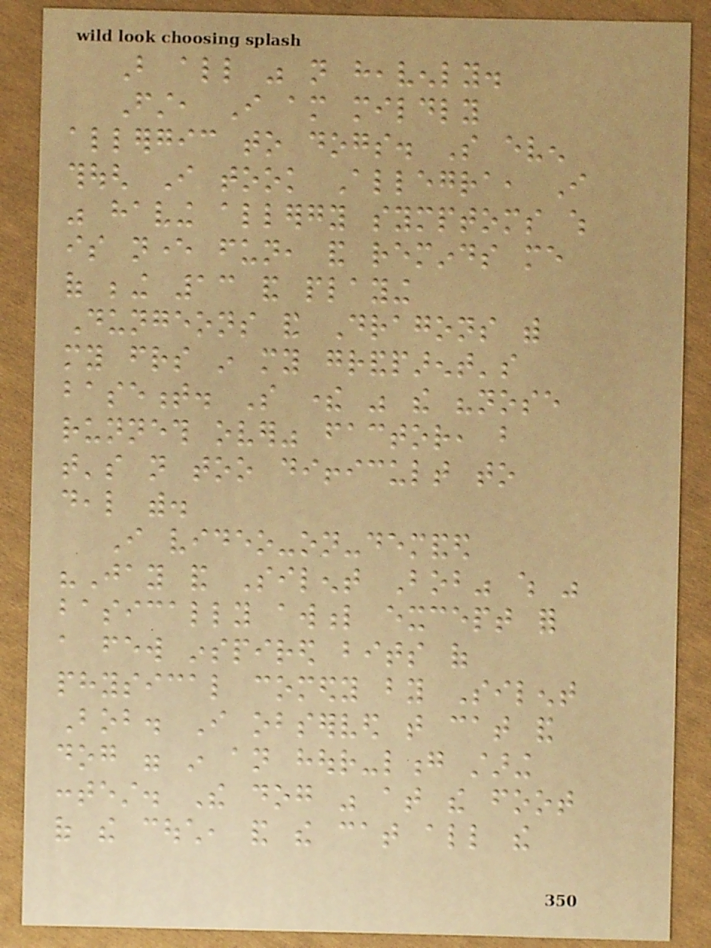But all was not heavenly.
First, I am mildly
allergic to dogs. So even
though I took Allegra, I
was having allergy symptoms which
is never fun, and reminds me
of being 13 and playing
Dungeons and Dragons with
my friends in my grandparent's
basement. So there was the "nose
runneth over" factor, but
that's not too difficult to
deal with.
I video-on-demanded
"Jay and Silent Bob" which was
basically awful except for
a few inspired bits of
physical comedy by Silent
Bob. I observed that cat and
dog were in an hour-long staring
contest. The dog was at the foot
of the couch, and the cat all the
